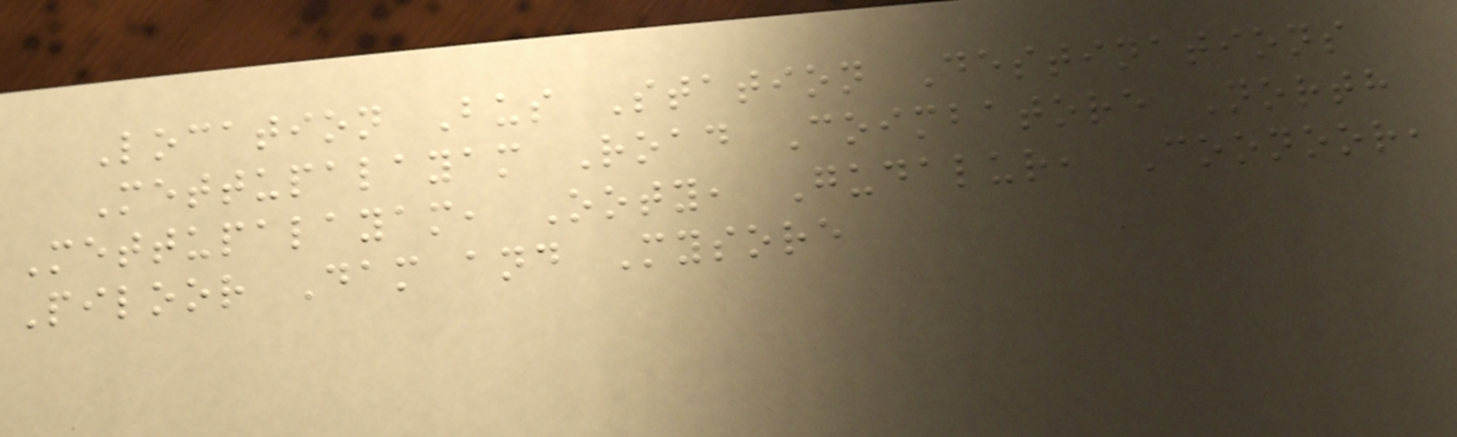Location Bus Station Destinations
Mettupalayam Road Coimbatore North
Mettupalayam, Ooty, Gudalur, Coonoor,
Piloor Dam and Mysore
